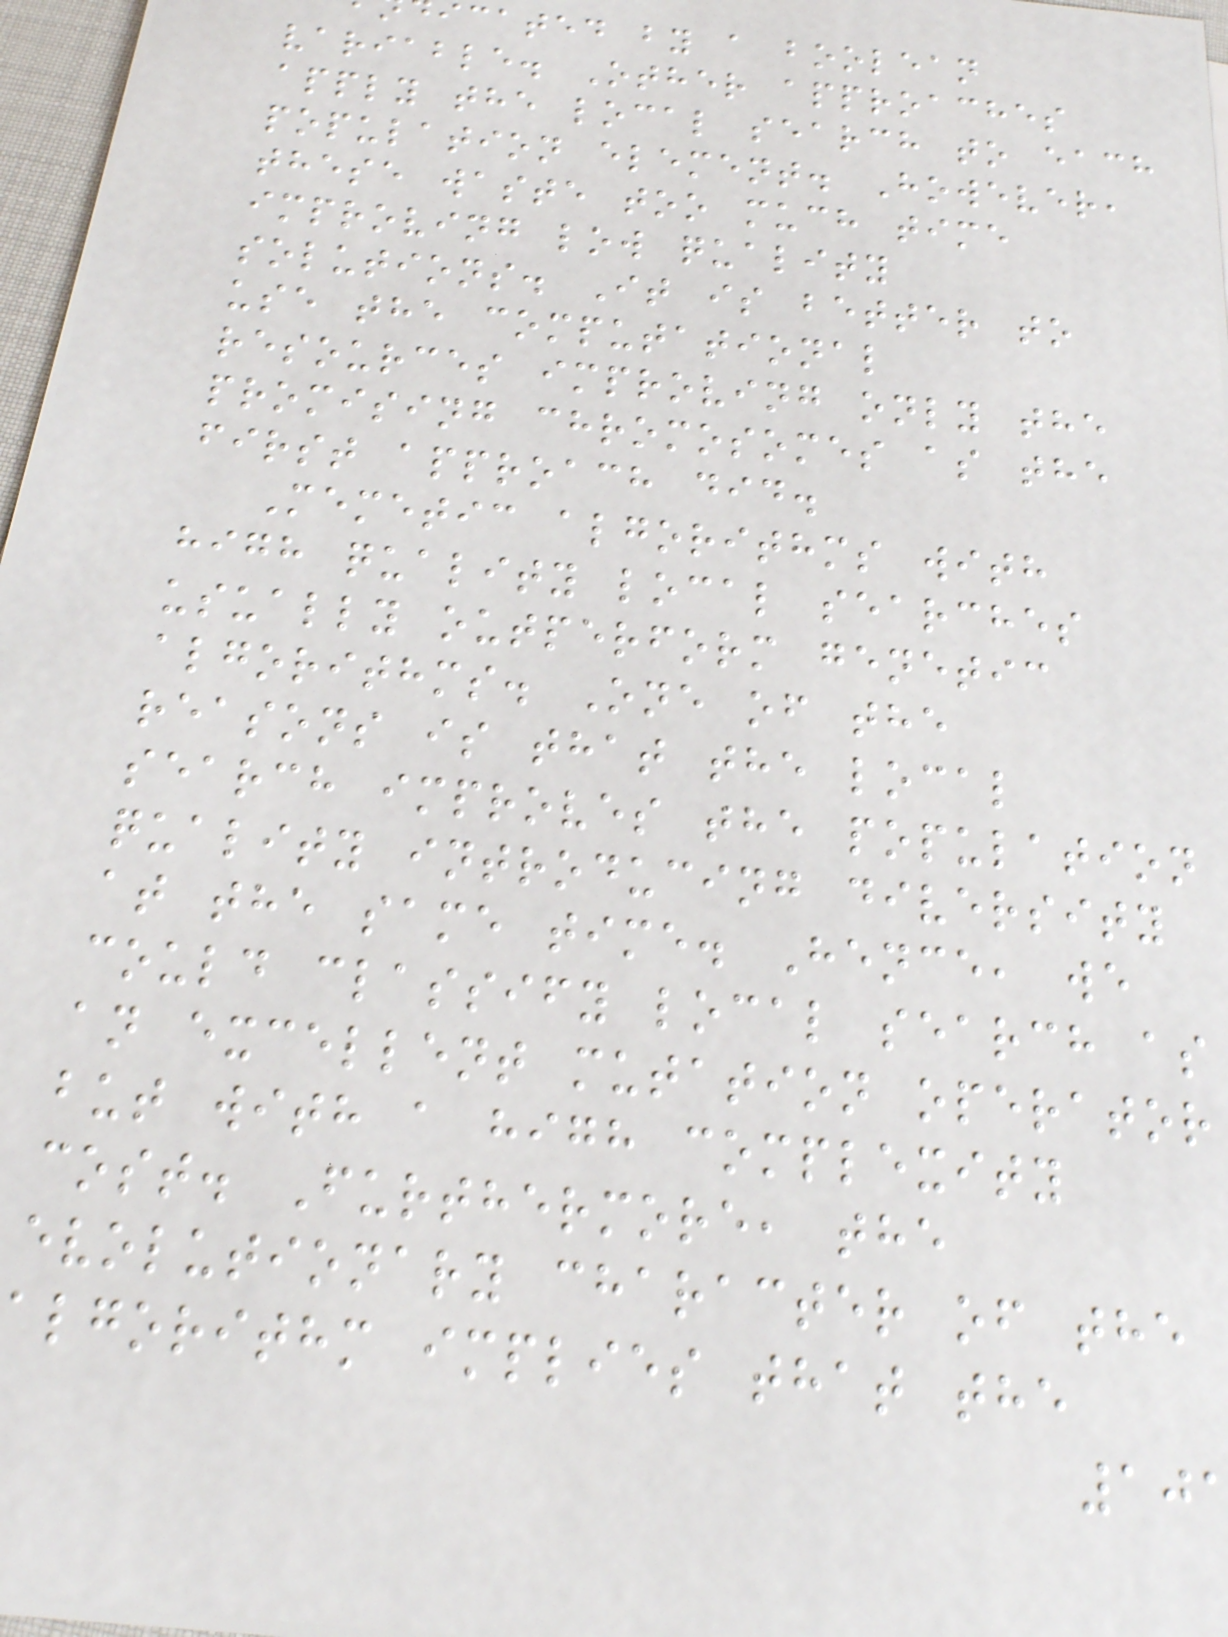icated by a boolean
variable. Other approaches
apply the local search to each
population element. However,
these waste too much time
improving low quality
solutions. It is better to
use the computational
resources improving only the
promising chromosomes as the
first approach did.
Memetic algorithms with
high quality local searches
usually outperform genetic
algorithms. One of the
reasons is that the local
search improves the population
quality introducing diversity
at the same time. Hence, we
could classify local search as
an excellent mutation operator
but with a high complexity
cost. Furthermore, the
evolutionary character of the
algorithm implies that the
